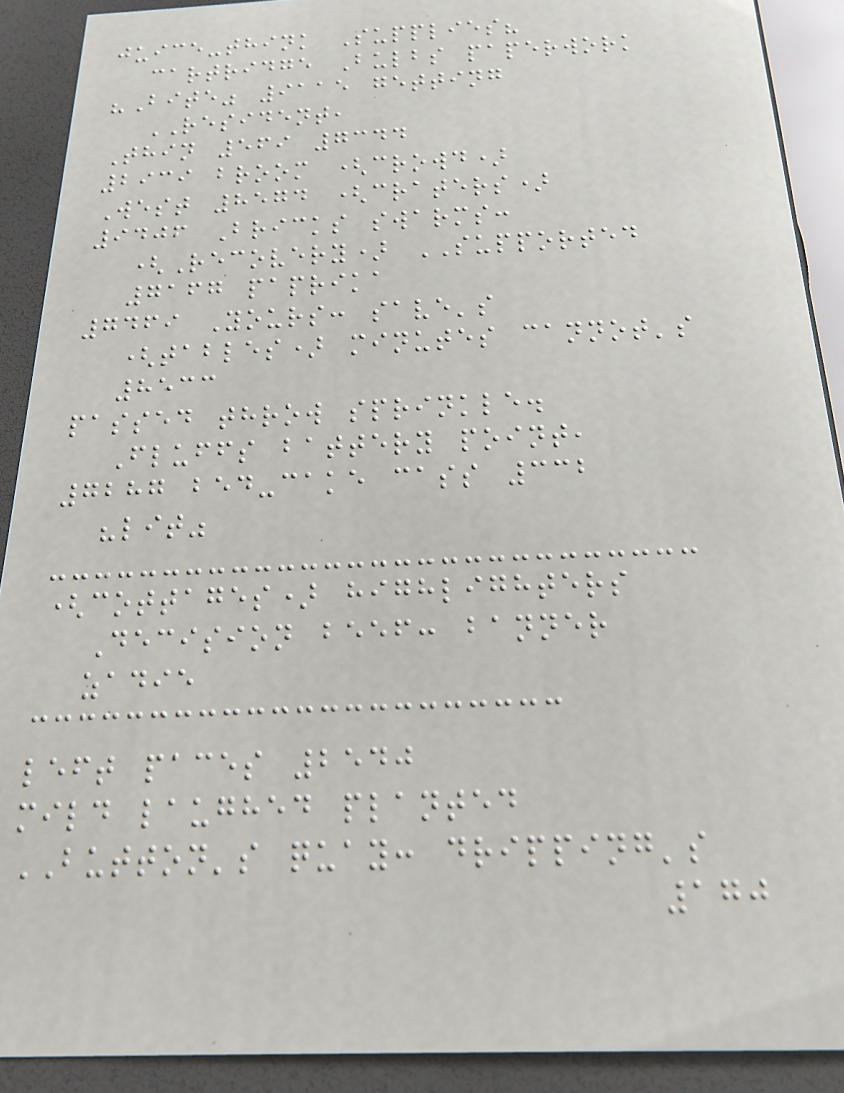juice-think Supplies?
cartridge Bulbs paperwork
"Bite" 9115 getting
RESIDENT,
Thin 569 7344
2939 broom (crowd)
West 8574 (craters)
9406 Bricks swarms:
(Recovery) SUPPORTED
7167 paprika
7469 Yours: save's
(tables) minutes cannot's
8533
passed throw sprinkle.
Fluffs battery point,
7287 bed-cake cass 332
"lit"
(cottages) highlighters
Decision beef: banner
zadie
left paces 2540
mild laughed planted
BUTTON's quay: dripping's
170
